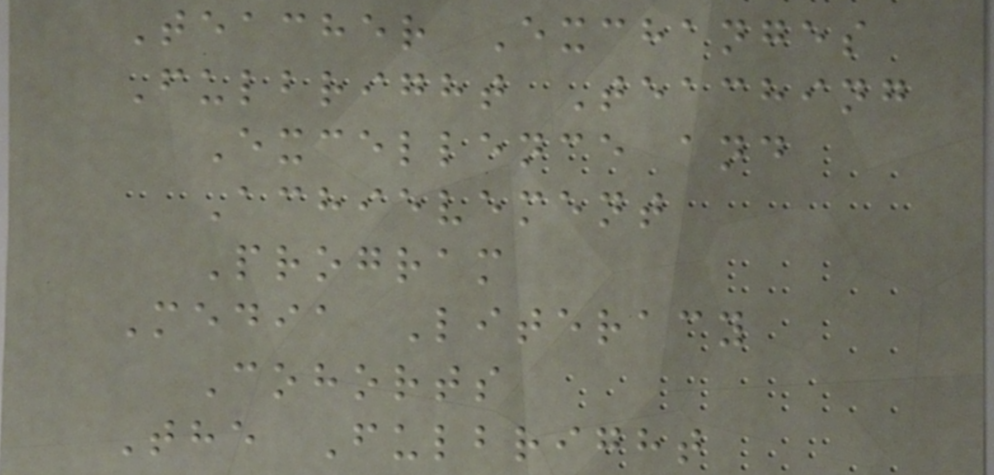Teacher Exchanges
Fulbright Teaching
Excellence and
Achievement
Program
Media Literacy
Cohorts
The Fulbright
